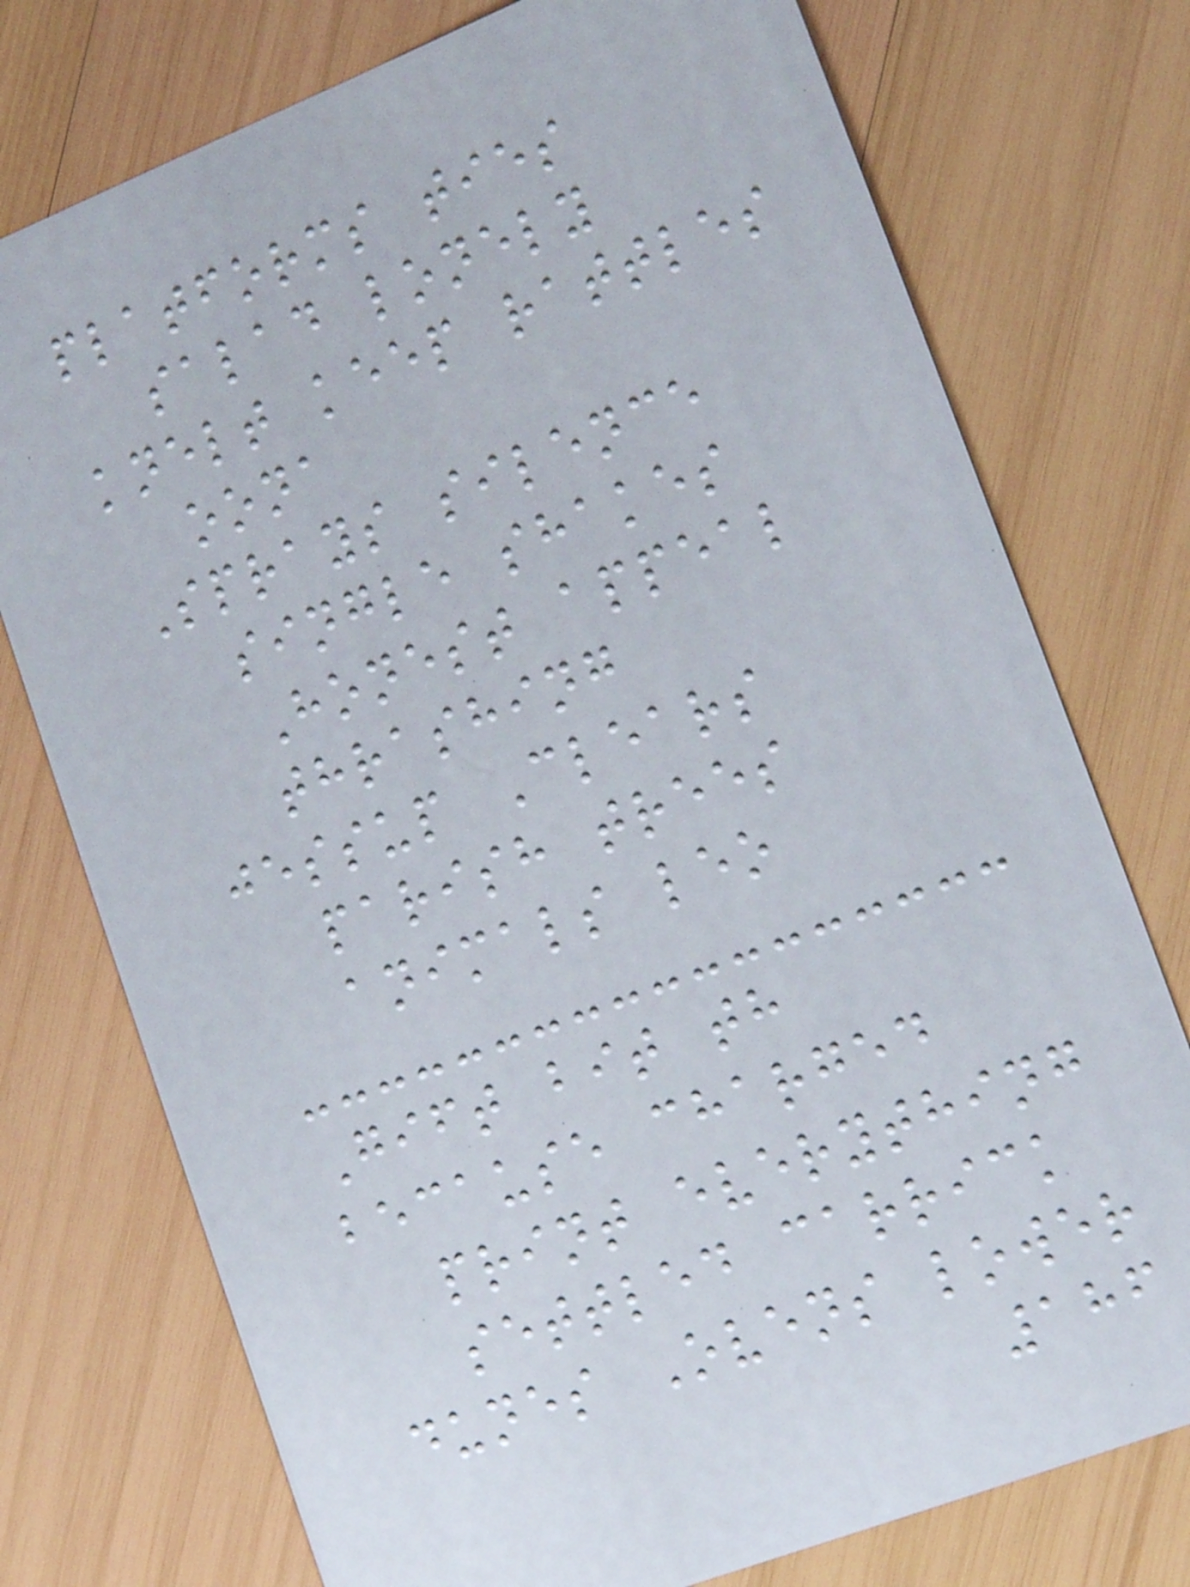platforms ties
salad lonely
knelt keep rattles
oona
Sprays silence
single shakes
Honest appeal
thrashing
jessup Clears
parish trees
animals leo
Gift bit th
because charged
print everything
settled carrick
dunes Ovens lower
186
